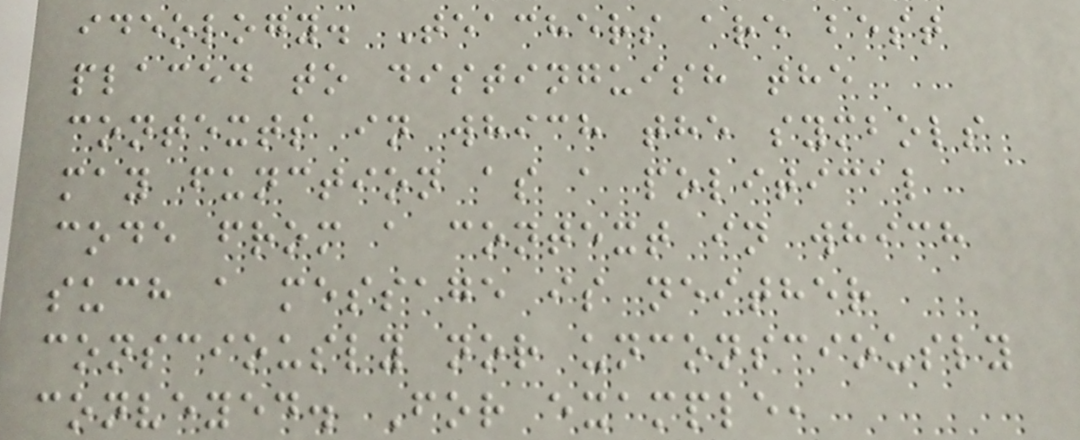ideology. Teachers are best
placed to distinguish the
contexts in which the symbols
may function as a political
code from a context in which
such a message is neither
consciously nor unconsciously
conveyed. For example,
